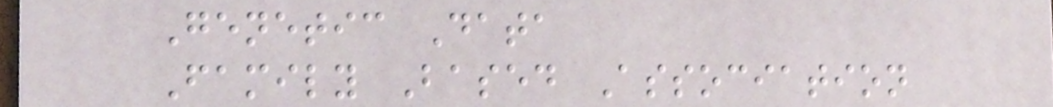Genetic Data
Family Based Association
